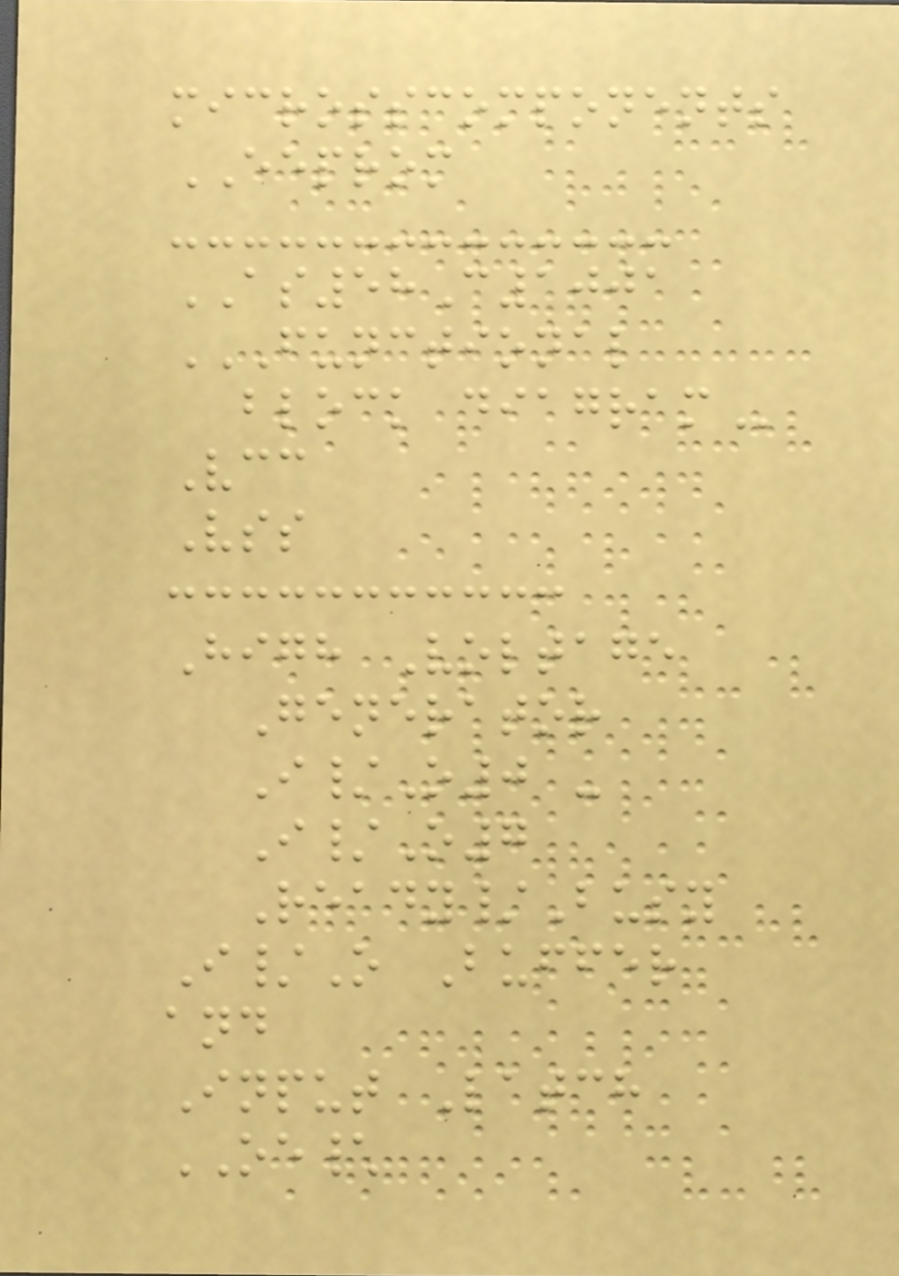microsscomponents
EEPROM
AS58C1001
FUNCTIONAL
BLOCK DIAGRAM
Vcc
Vss
High Voltage
Generator
I/O0 -
I/O7
Ready/Busy
I/O Buffer
and
Input Latch
OE\
